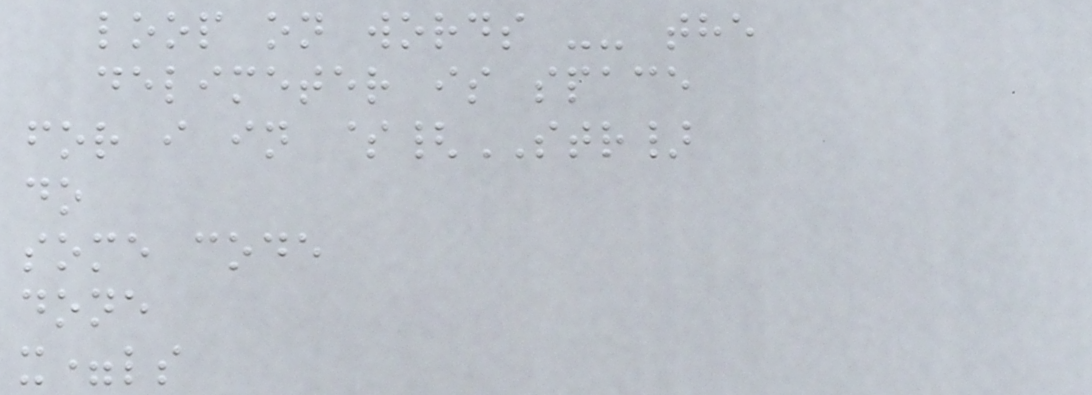loop on words -- the
delimeter is space
for i in ${STR}
do
some code
done
x=ls
